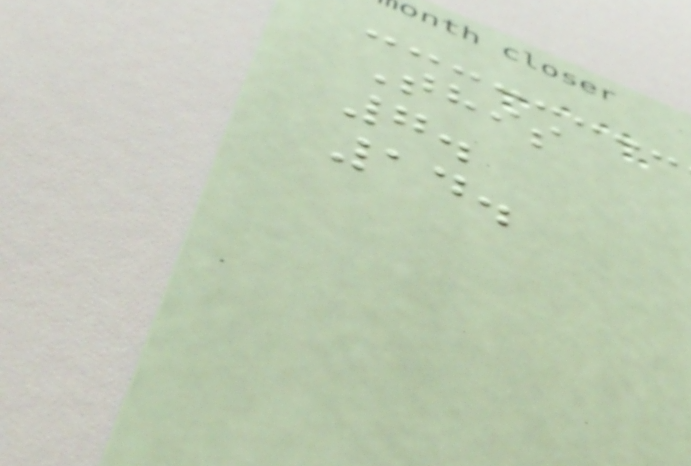This
7.
14.
